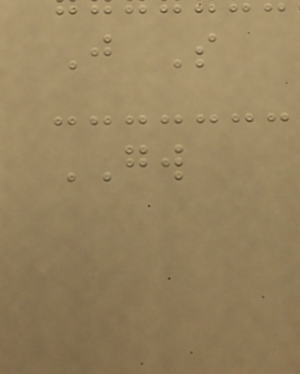J S
GW
